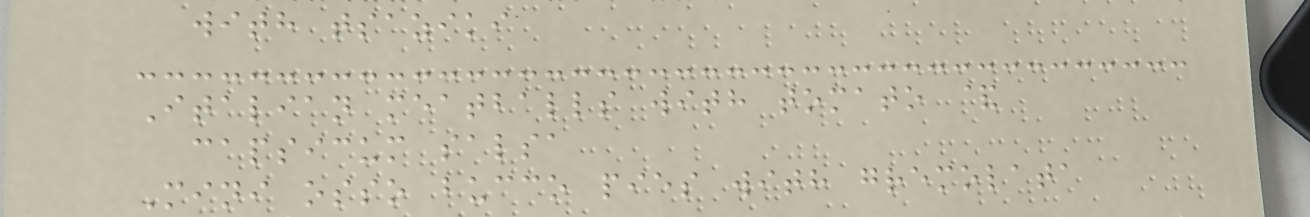with tsaziki
Italian meatballs with tomato &
capsicum salsa
Mini osso bucco pies with gremolata
